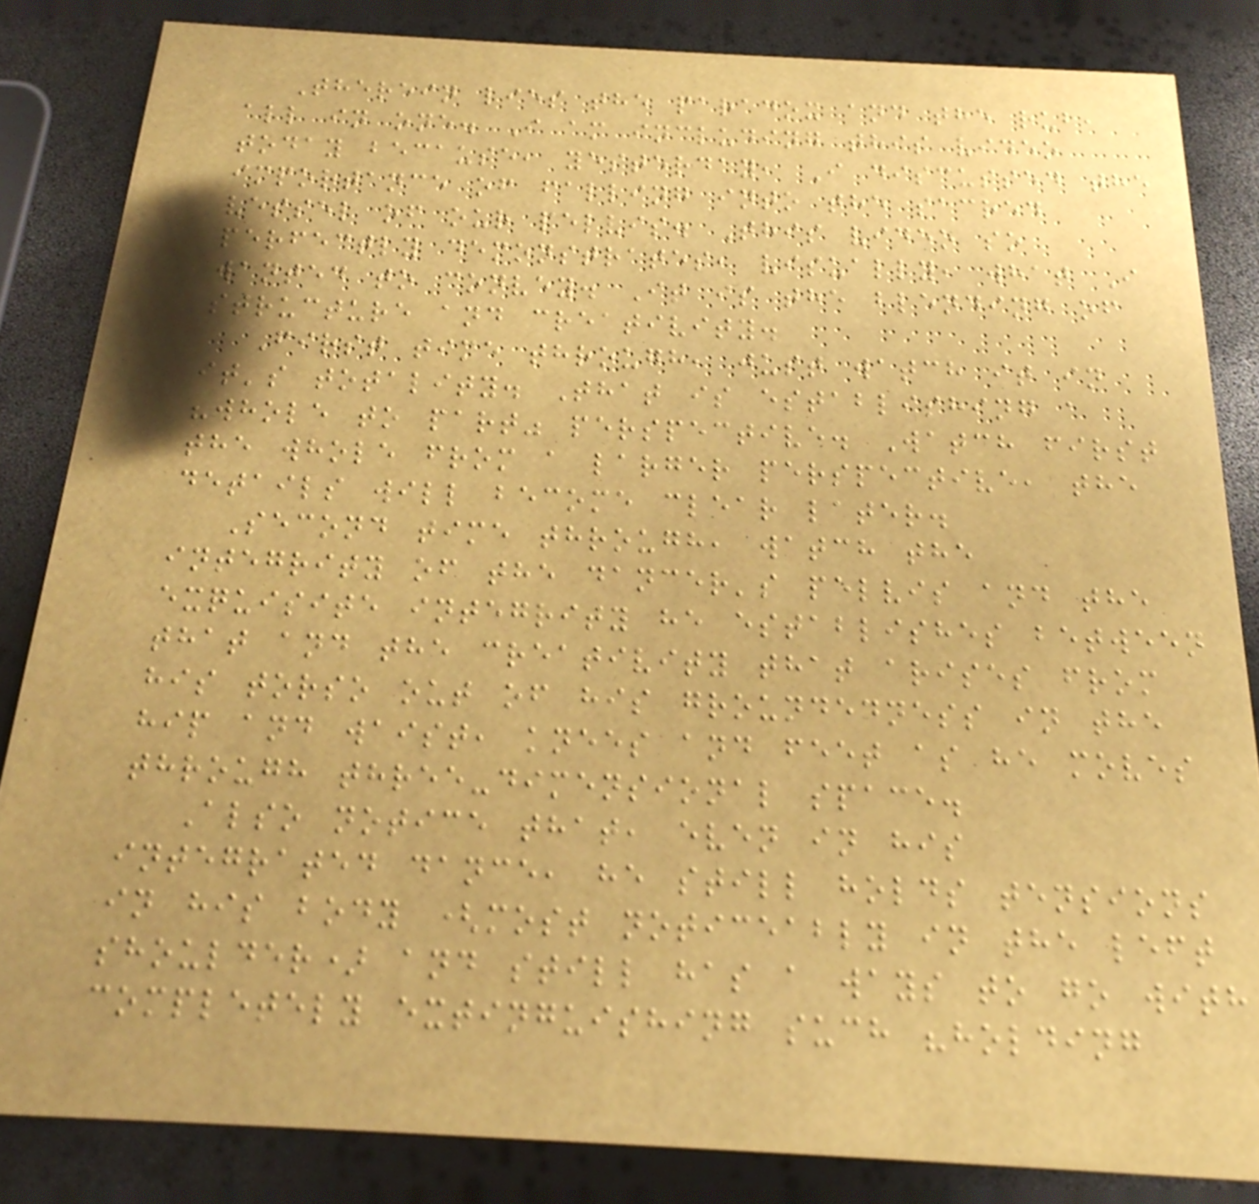Therein lies the paradox and the rub,
all in one. I am including this video
today because, yesterday, I discussed the
importance of falling into the sacred
vessel of our pelvis. This video so
perfectly demonstrates, visually, what I
wanted to convey. It is the blending of
structure and creativity.
First time through, just watch it in
it's totality. That is establishing a
"whole to part" perspective. Watch first
the whole from a larger perspective, the
details will become clear later.
Second time through, watch the
integrity of the dancer's pelvis and the
exquisite integrity he establishes between
that and the creativity that arises from
his torso out of his groundedness in the
hip and waist, knees and feet as he moves
through three-dimensional space.
Also notice that, even in his
integrated dance, he still holds tensions
in his body (most noticeably in the left
shoulder) and still has a ways to go with
completely extinguishing such "holding
